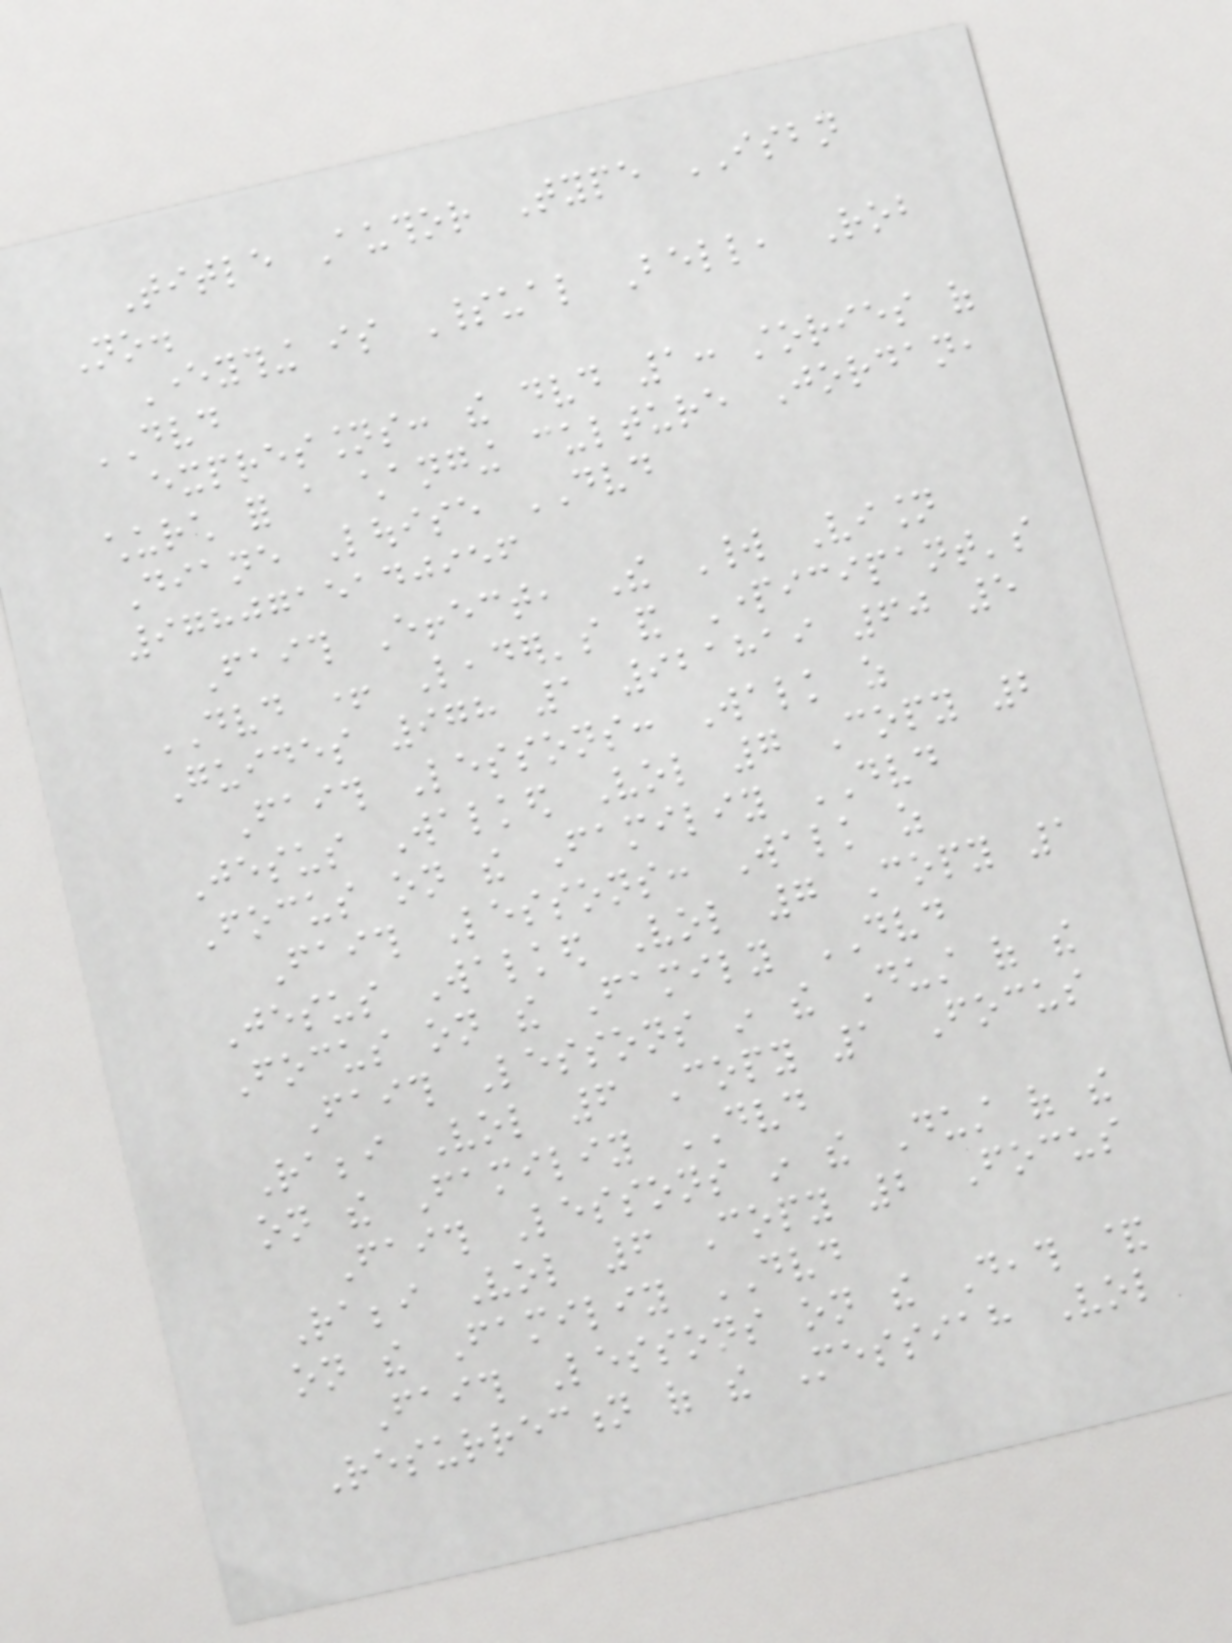Title Author Type ISBN
No.
Everything is Spiritual Bell, Rob
DVD
expressions: the dvd 1: stories of
church for a changing culture Jordan,
Diane Louise DVD
9780715140956
Faith Effect, The World Vision
DVD + Leader's and Participant's
Guides 978 1 921819 60 5
Faith Lessons: Walk as
Jesus Walked Vol 7 Copy 2
Focus on the Familiy DVD
Faith Lessons: Walk as
Jesus Walked Vol 7 Copy 1
Focus on the Family DVD
Faith Lessons in the Dust of the
Rabbi Vol 6 Copy 1 Focus
on the Familiy DVD
Faith Lessons in the Dust of the
Rabbi Vol 6 Copy 2 Focus
on the Familiy DVD
Faith Lessons on the Death &
Resurrection of the Messiah Vol
